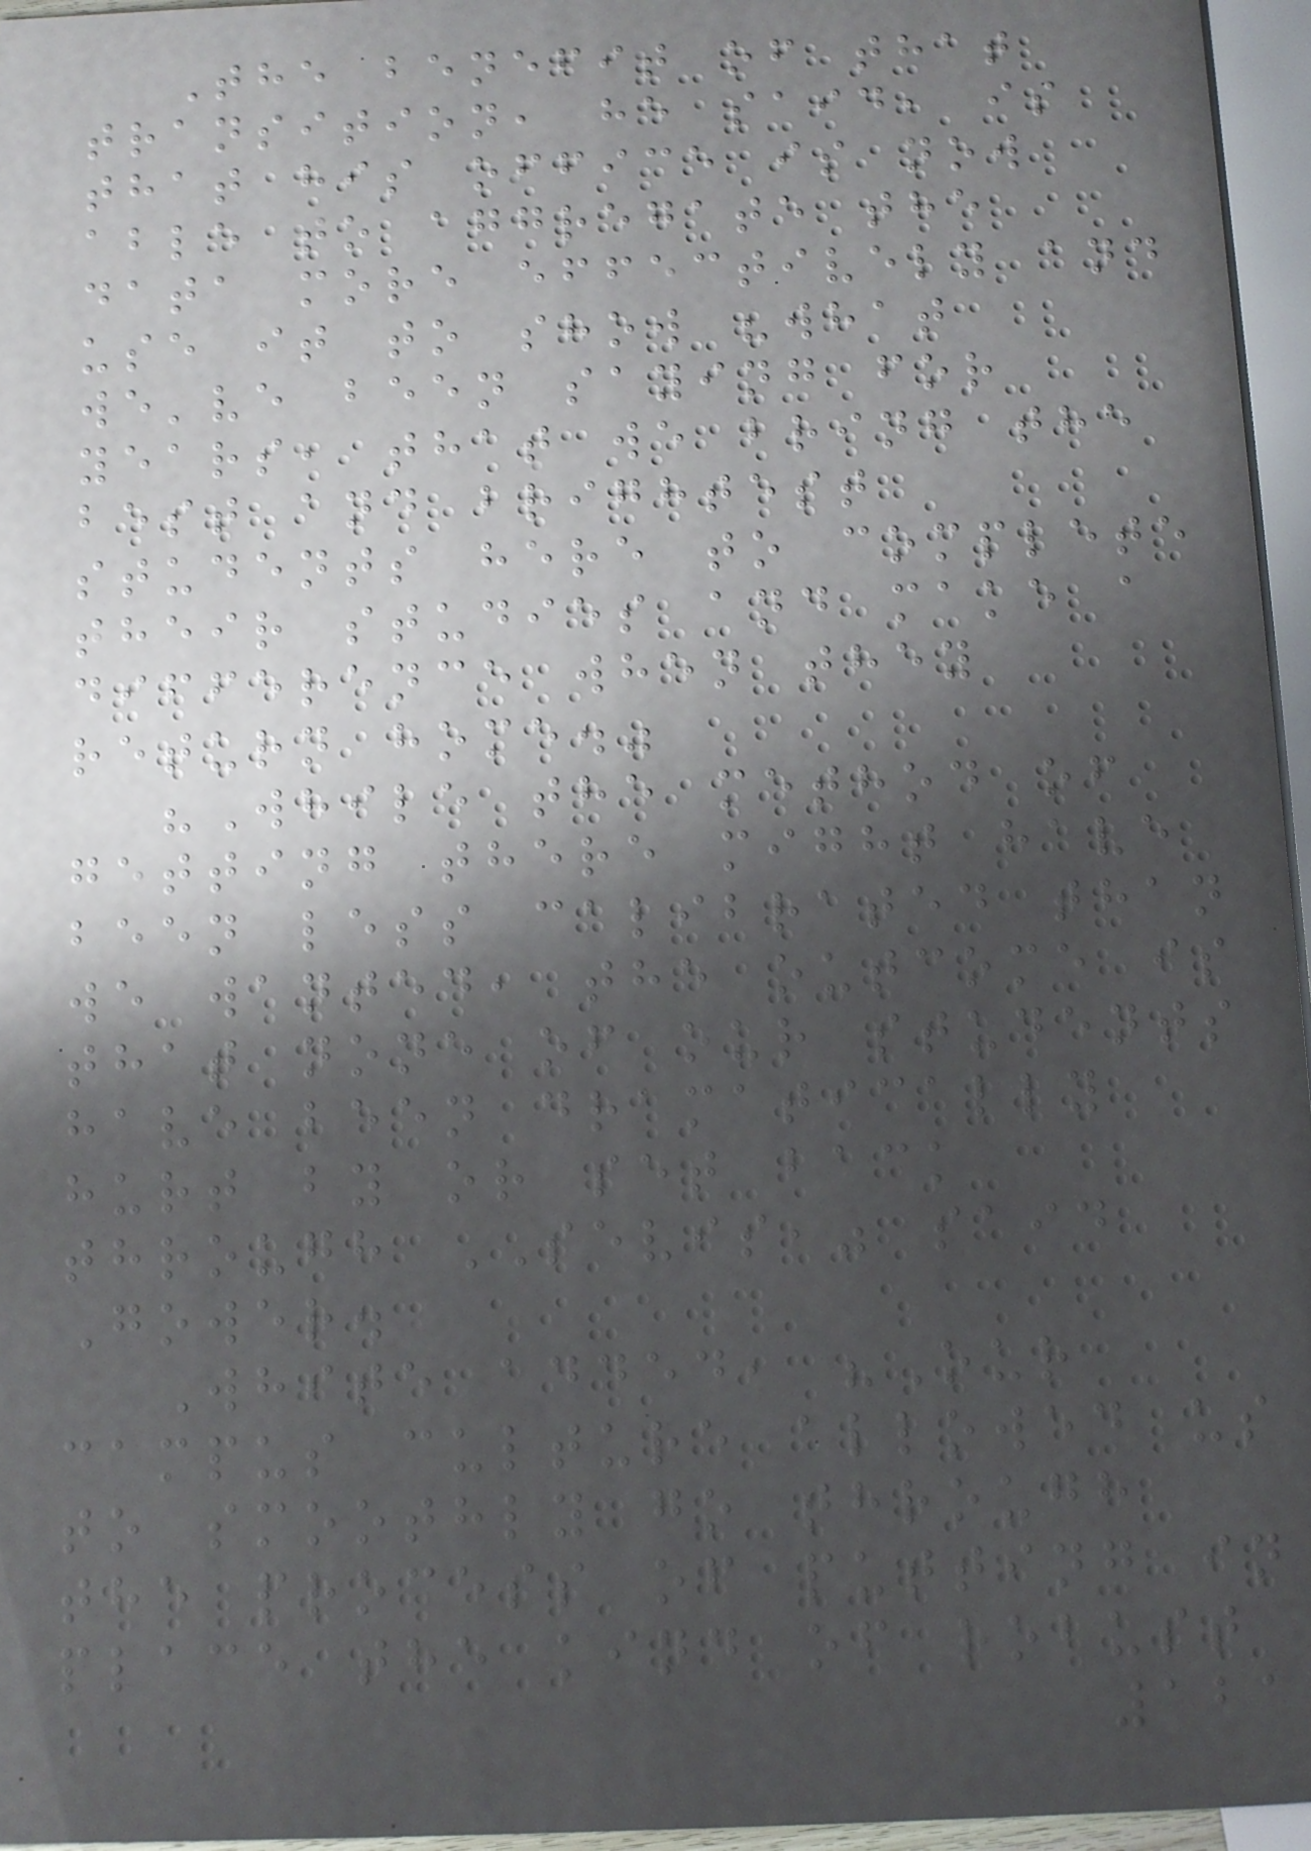The benefit of that
transition, he said, is
that his office is now
able to aggregate the
data more effectively and
use it to show "what
we've been saying for
years, that we bring the
best and brightest
students here to complete
their studies and make a
difference when they
return home."
"While the method of
getting there might have
been less calibrated than
we wanted, the outcome is
that none of our students
have been dramatically
hurt by or set back
through SEVIS," said
Gower.
White added, "Our
campus culture allowed us
to smoothly go through
the process of putting in
place the kind of robust
121
